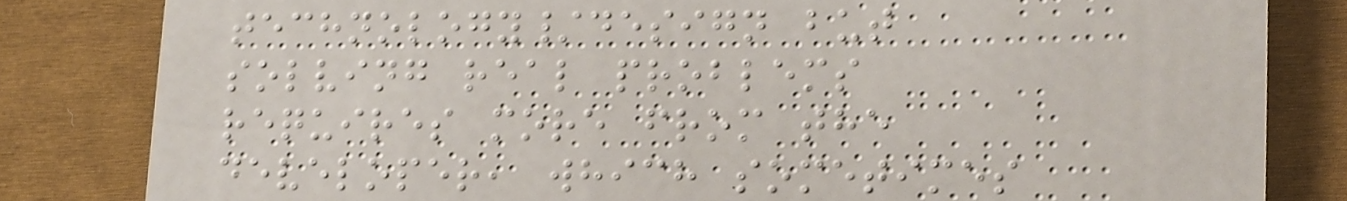technology/design but
solving real problems
requires more from the
developer, which sometimes
